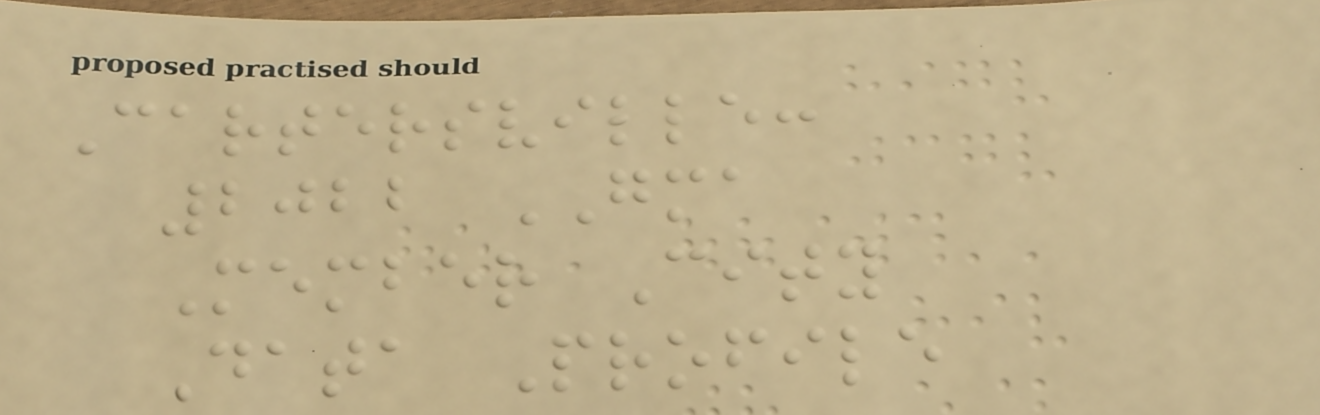Cartersville:
2022 GMA
Member City
Data Profile
